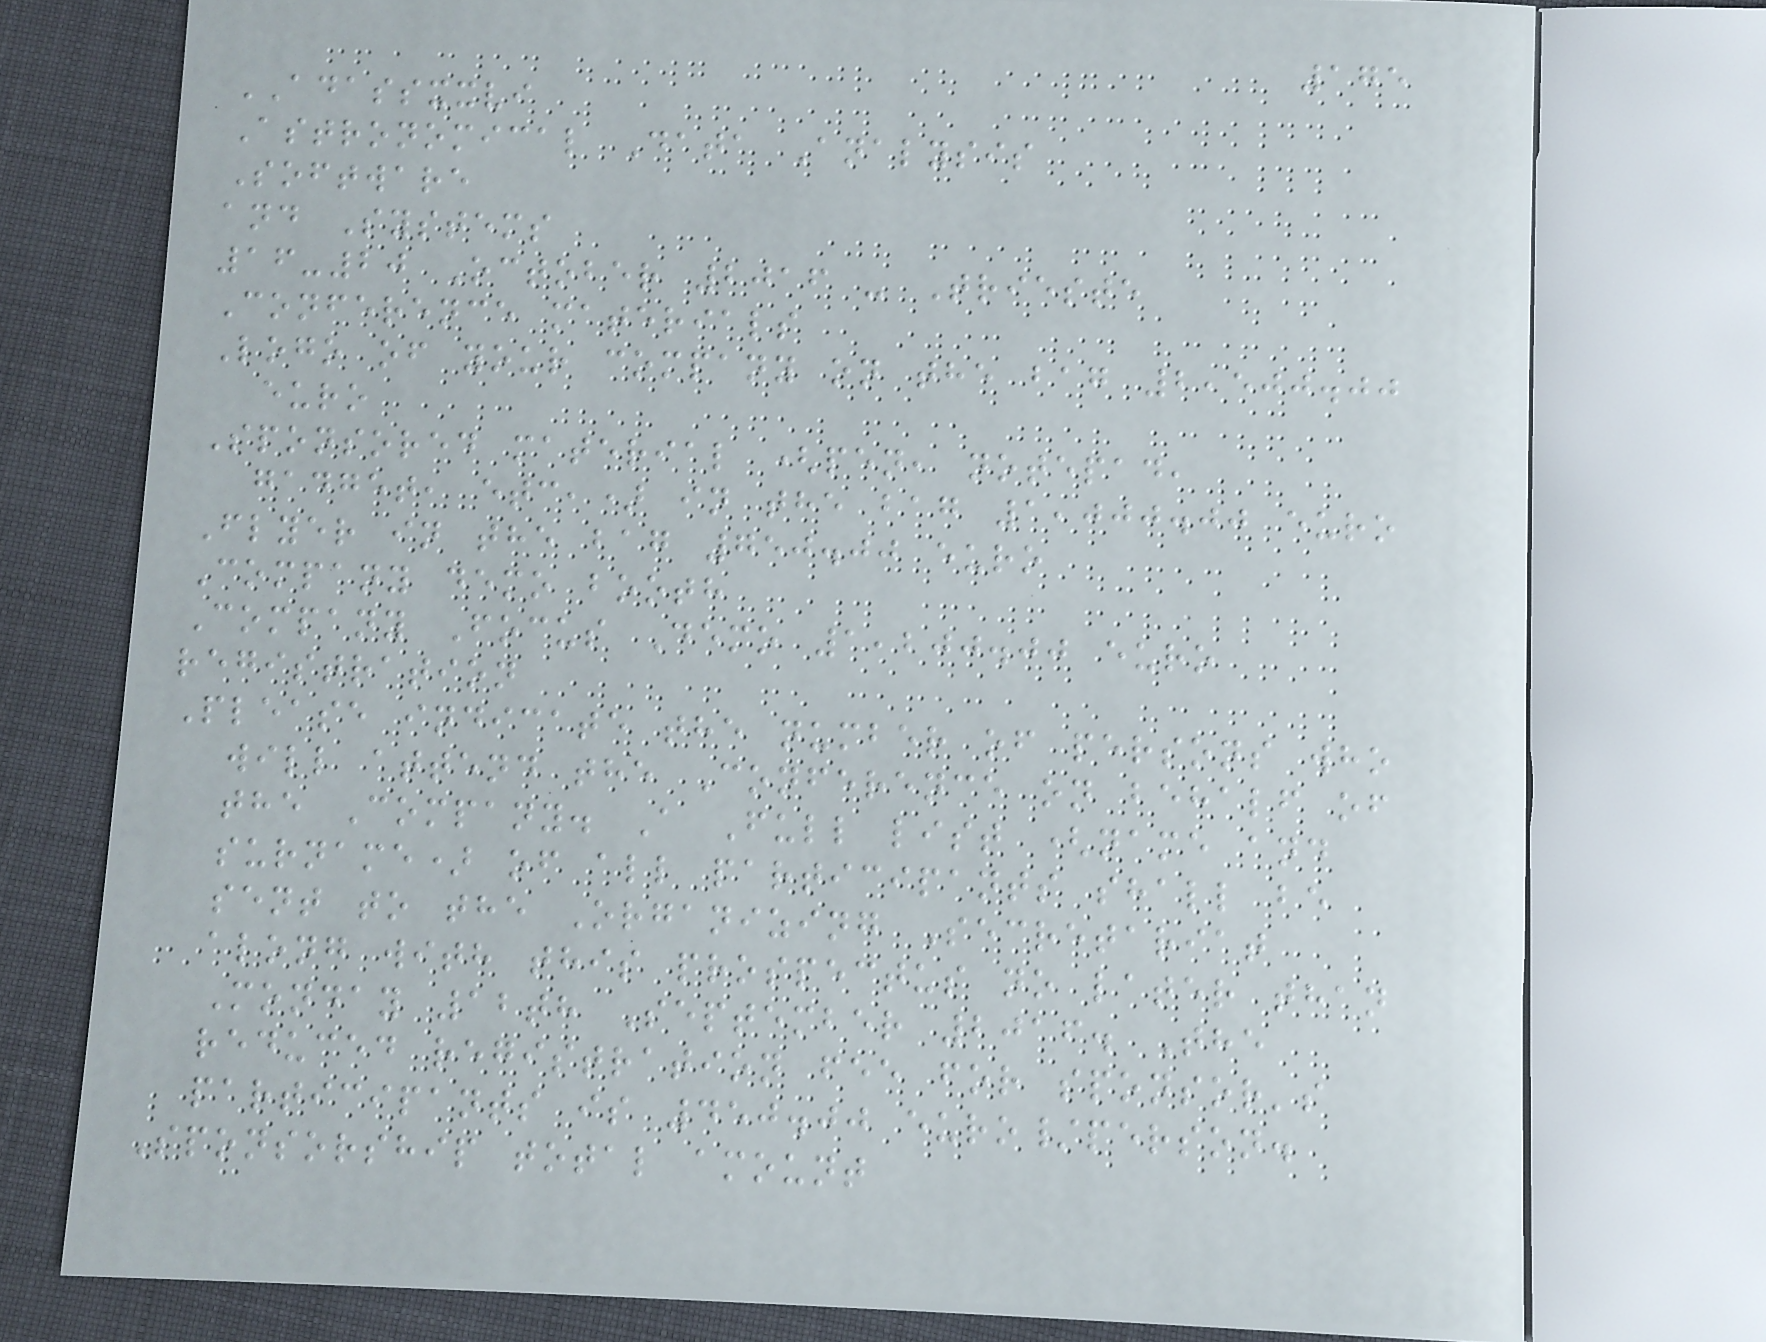175
ADASSXXVI
Astronomical Data Analysis
Software
and Systems
16-20 October 2016 - Trieste
Conference materials
Logo of your company on the bag 2,500.00
euro
Sponsored material (pen, notepad,
gadget, etc,) in the bag 1,000.00 euro
Flyer in the bag 750.00 euro
Company demo booth
Company Focus Demo 1,200.00 euro
registration
Please indicate the number of persons who
will attend the Conference on behalf of
the Company. A Full list (name and
surname) of all participants shall be
sent to the Organizing Secretariat
along with this prospectus no later than
Monday 12th September 2016. The
reduced registration fee for sponsor's
participants is 450.00 euro/person.
Sponsorship total amount
